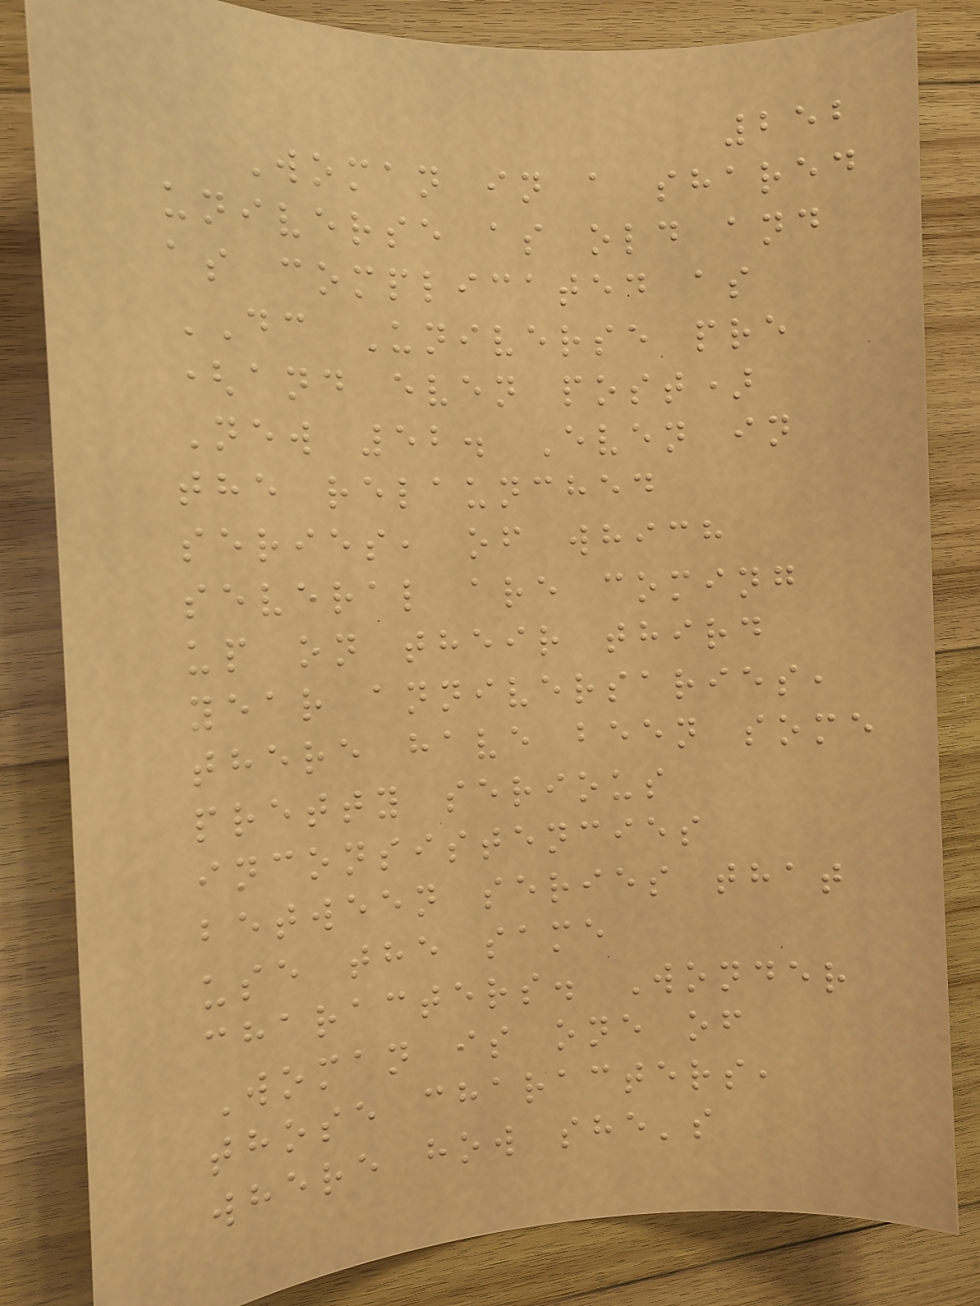252
Woman in a shared
universe as old and
as complicated as
DC Universe pre
(and even post)
New 52. Even in
the relaunched
series, of which
several are coming
up on their third
year anniversaries,
there have been some
pretty serious
inconsistencies
between series that
use the same
characters. Wonder
Woman is one of
those characters,
where how she's
